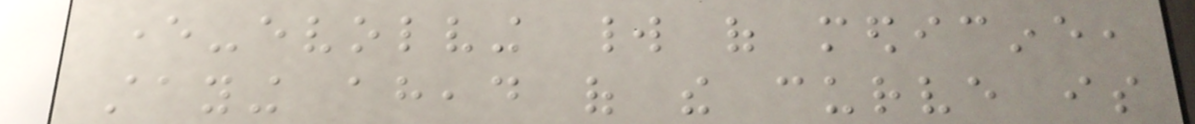ever-evolving world of medicine,
staying ahead of the curve is
